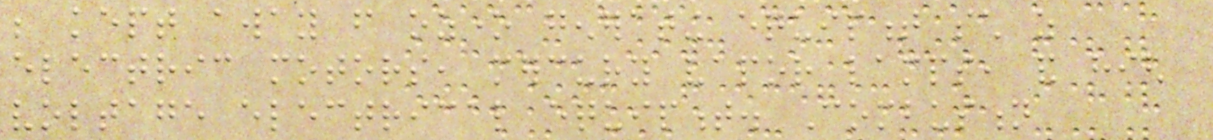be kept away from ozone generating equipment such as
electric motors, mercury vapor lamps, and high
voltage electrical equipment. Combustion
